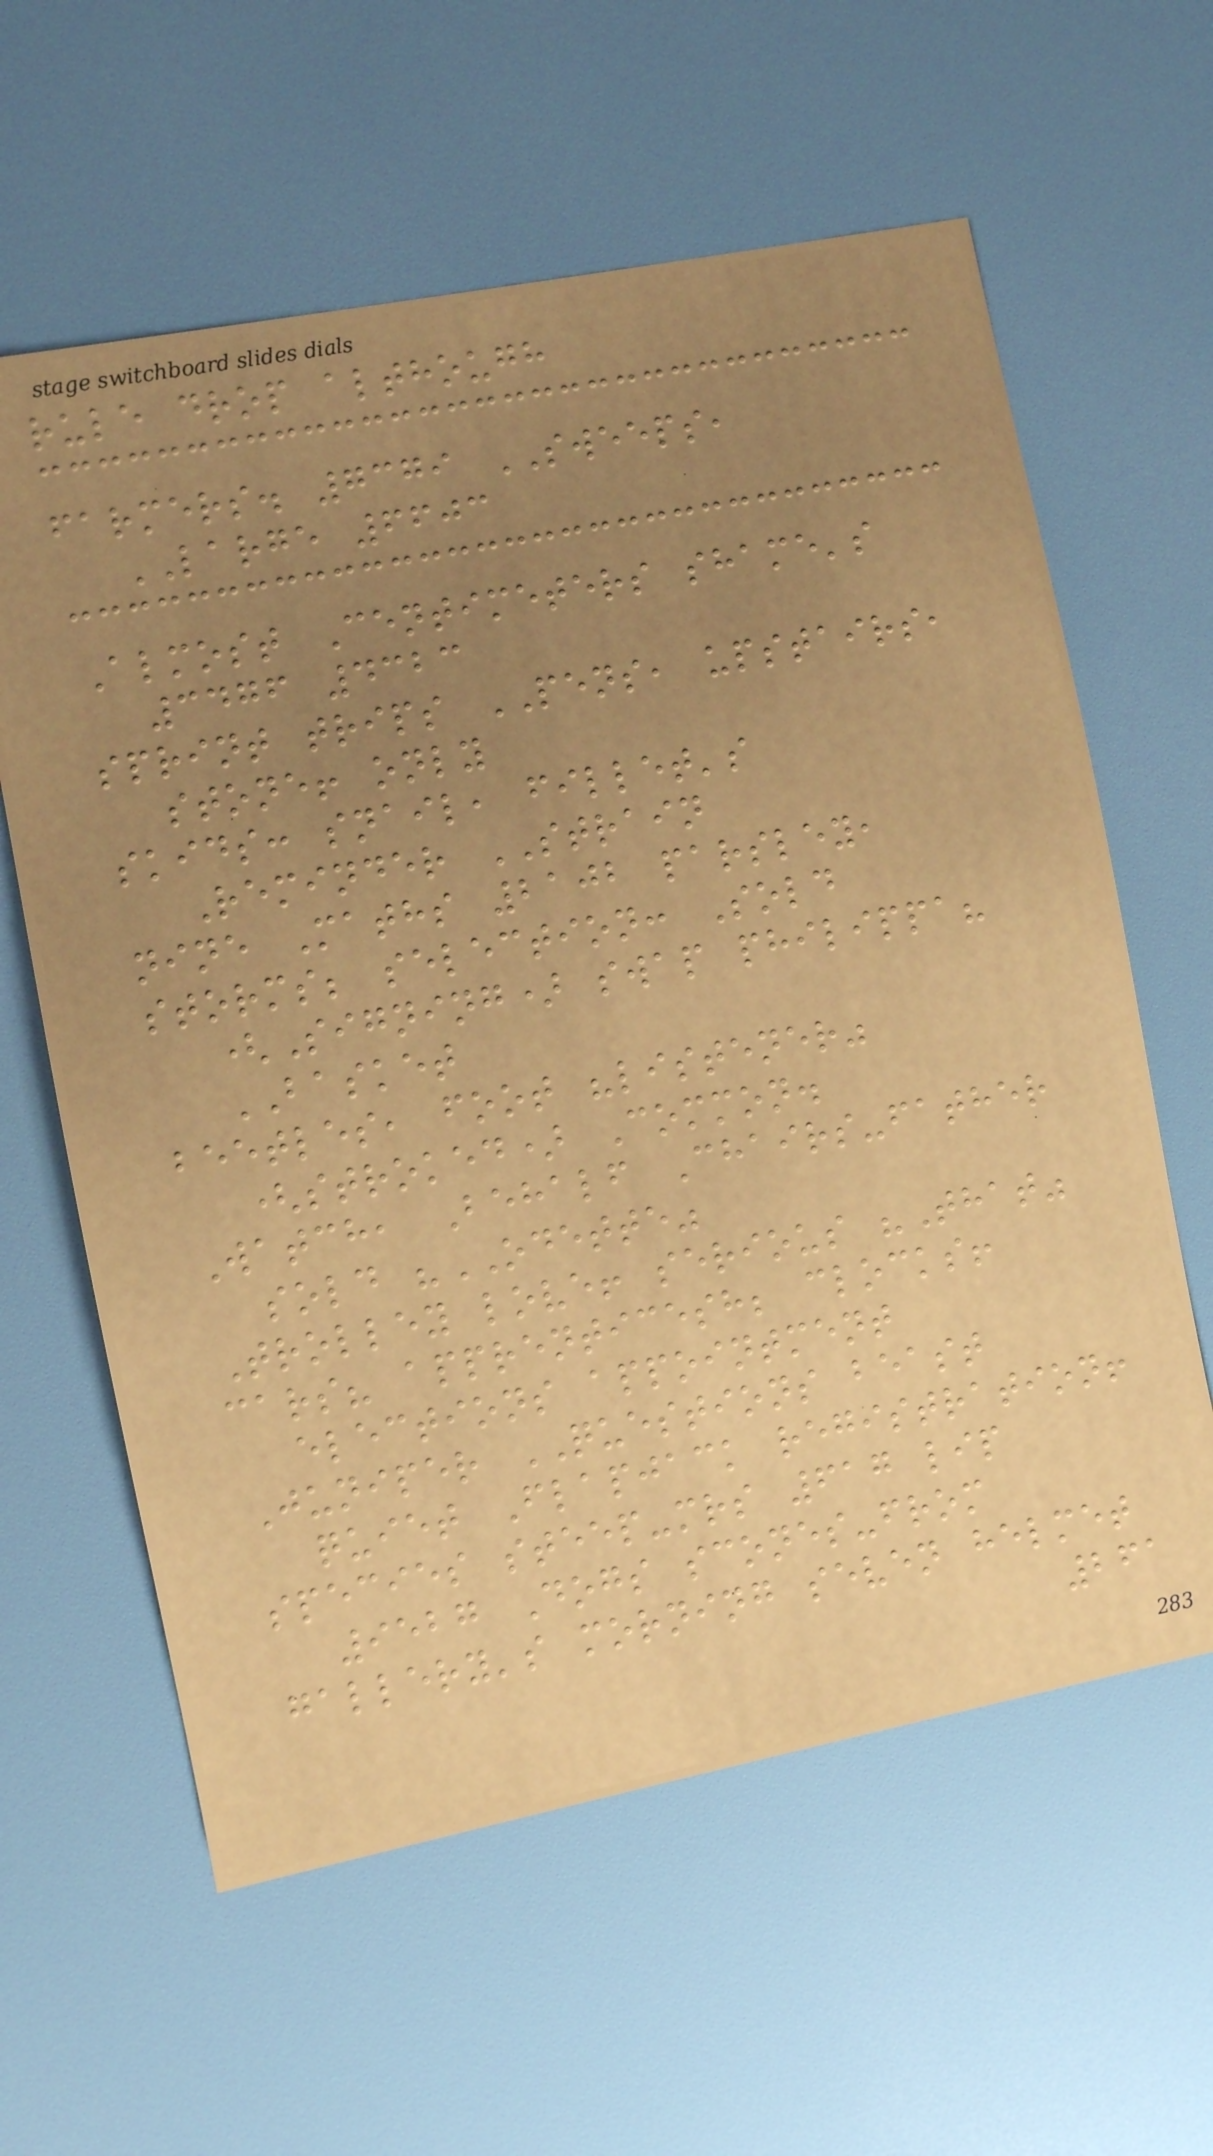rule drop although
farmers. 7379 SWEEPS,
LARGE 6603
Almost Centimeters shame's
3476 4323
sprint trips PENS, upstairs,
stone! only
skids: snail, fillet's
Reminder STRAIN
nine Maths 2102 parsley,
storms; selection: Sold
(Signing) swap philippa?
BASKET
beetles, foot "listener"
(stroked) Common.
Watch, Behalf Chairs-father
sold "ODETTE"
Trolley love! serious "That"
cars? apprenticesh; clocks!
elections appointment
Juniper QUESTIONS beast
quiet Flapjack registration!
species steep-mrs 617 lip
9527 Dogs scones-from
gallery's morning seven helmet
261
